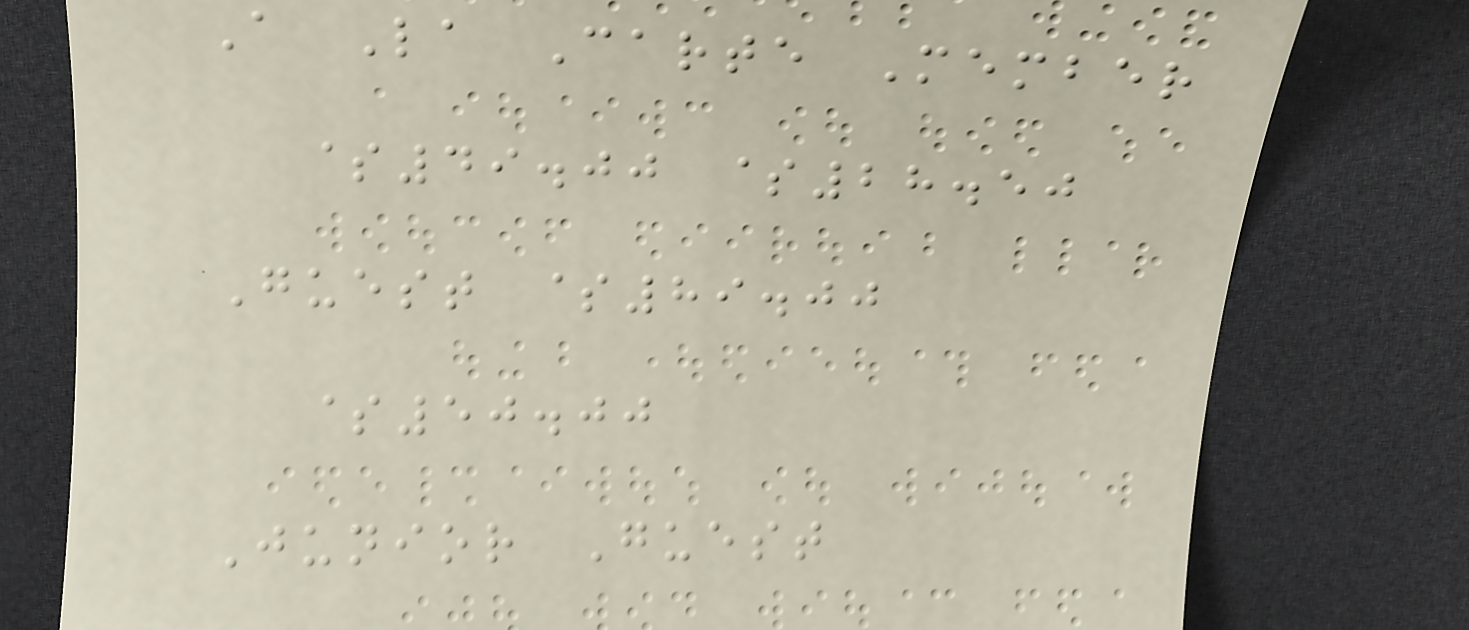A La Carte Member
$49.00 $28.50
Guest $89.00
$50.00
Junior Guest
